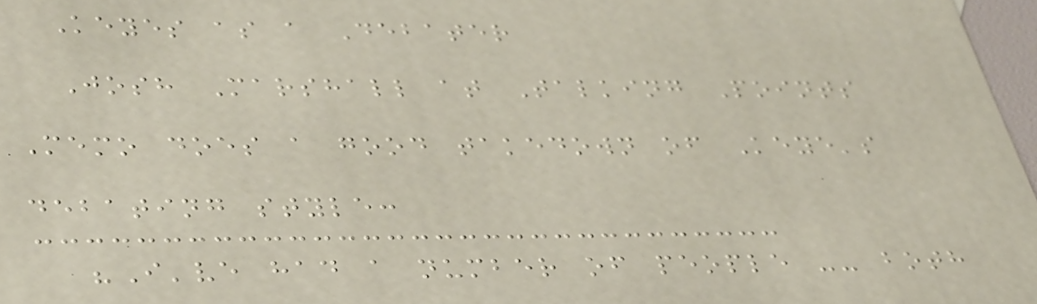Keyes as a Debater
Josh Marshall at Talking Points
Memo does a good takedown of Keye's
debating style:
"I've had a number of people -- both
